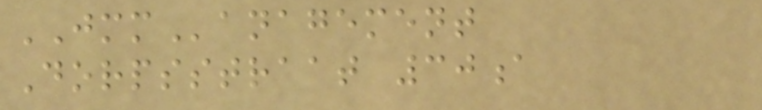JMManagement
Dorpsstraat 30a
